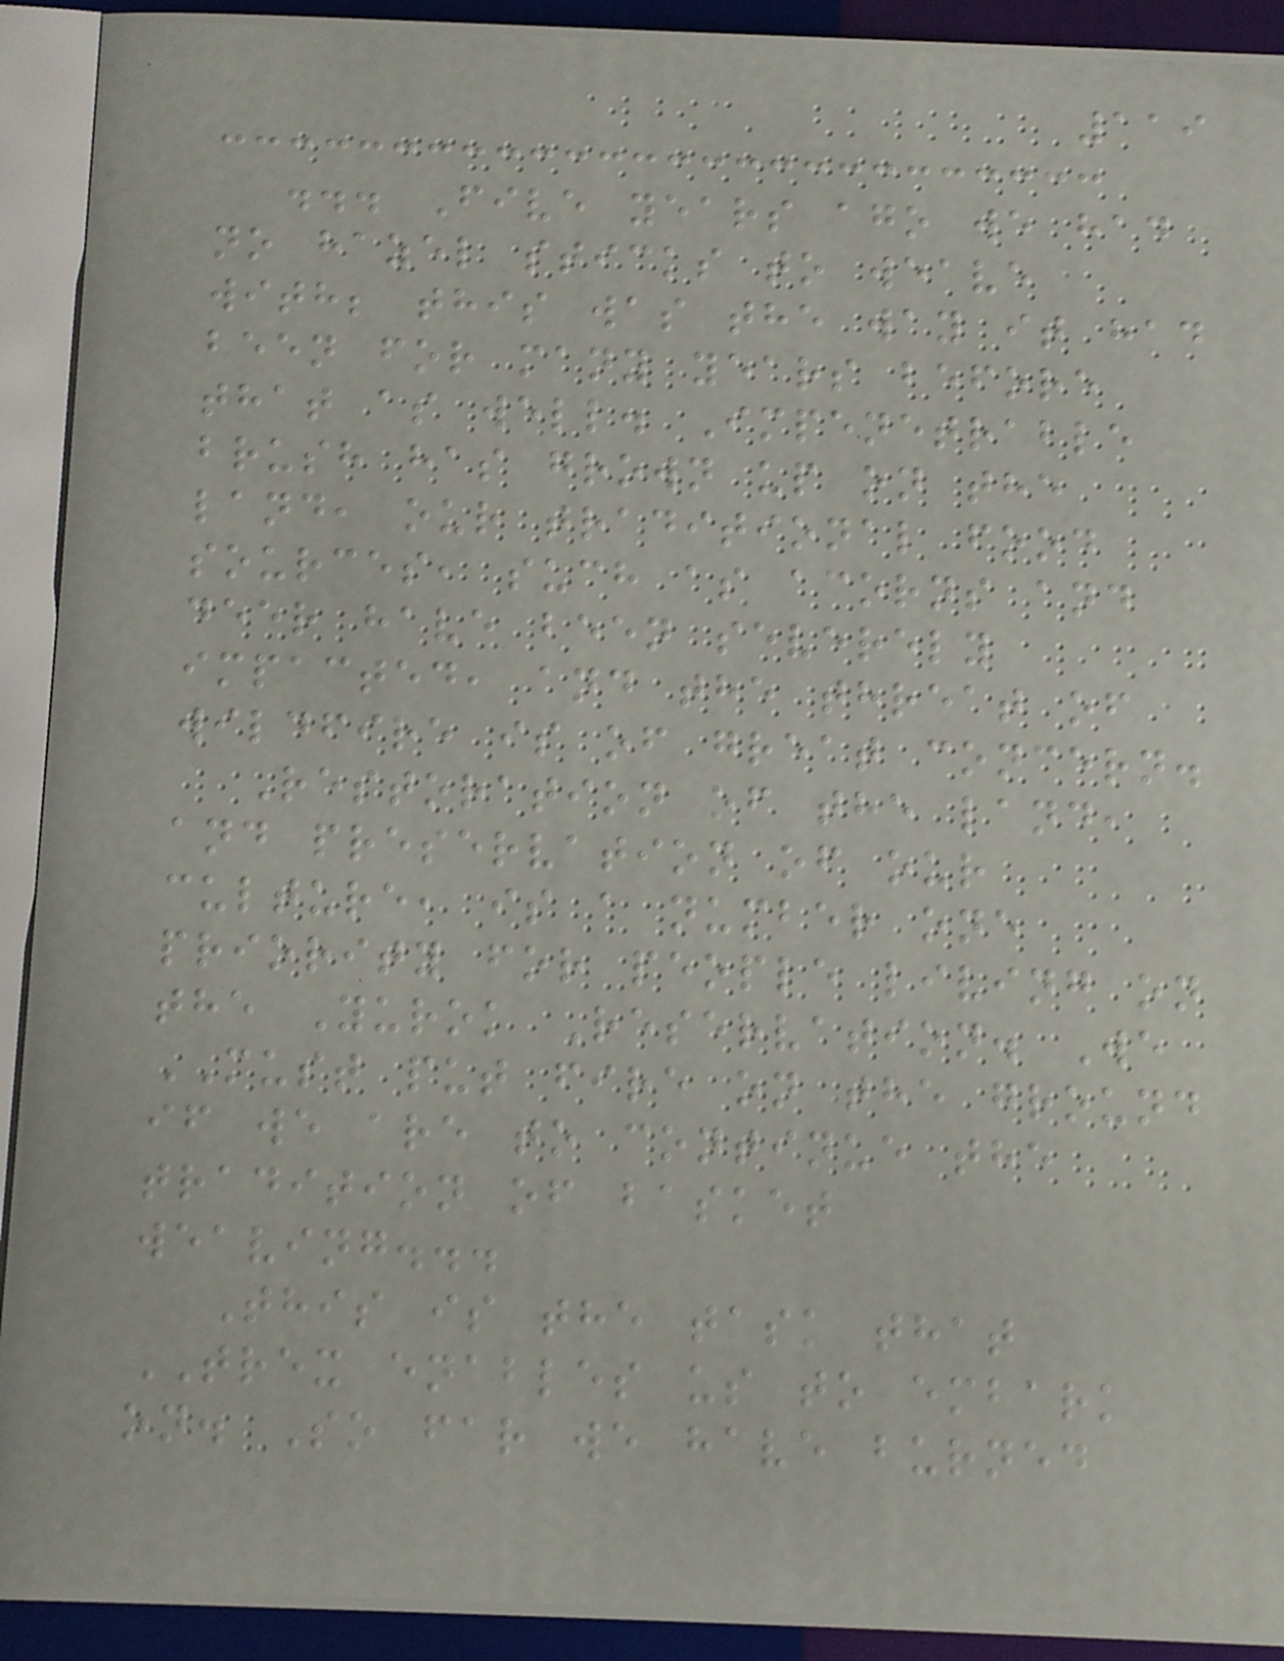119
... Five years ago we had
no hazel sticks to weave
with; this was the way it had
been for many years before
that as well. Impenetrable
brush has grown up on the
land, our traditional food
sources, such as acorns and
deer have been severely
impacted, and the threat of
wildfire is of great concern.
Restoration of the land,
and preservation of our
culture, is a number one
priority for people living on
the Yurok Reservation. We
MUST put fire on the ground
if we are to continue the
tradition of basket
weaving...
This is the task that
TREX enables us to embark
on. So far we have burned
